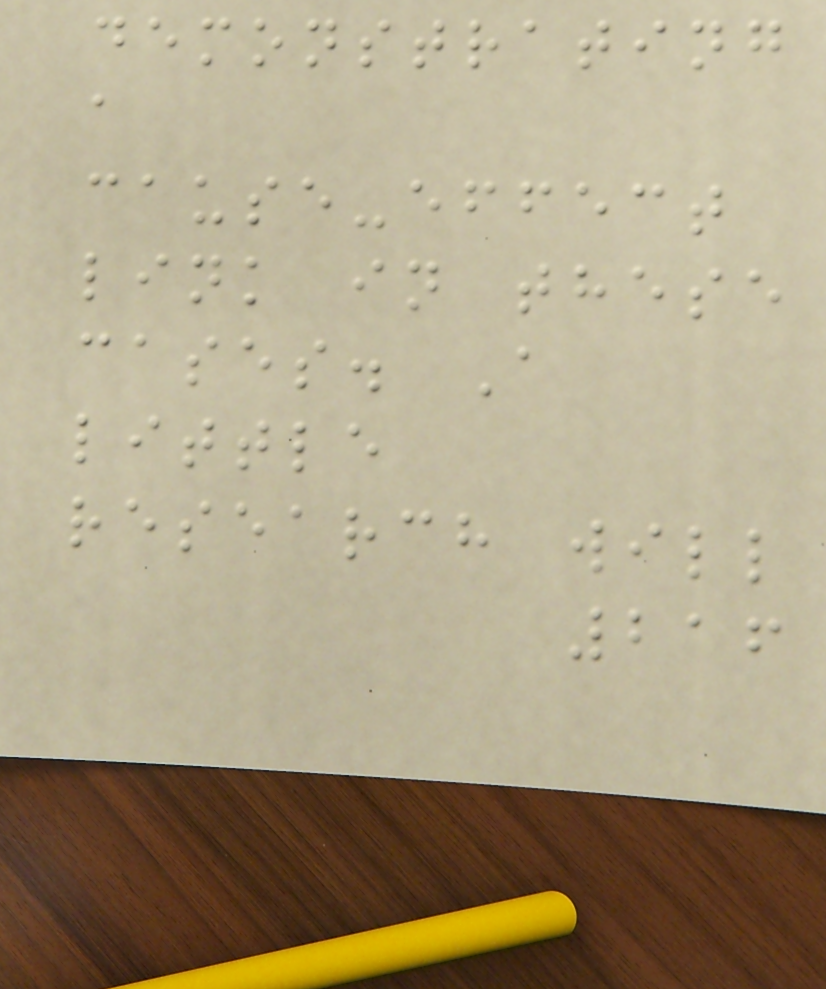demonstrating
a
cause-effect
link in these
cases. A
little
research will
216
